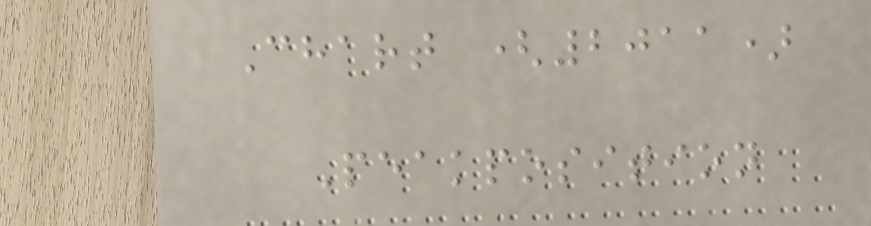Chart (2011)
Peakposition
